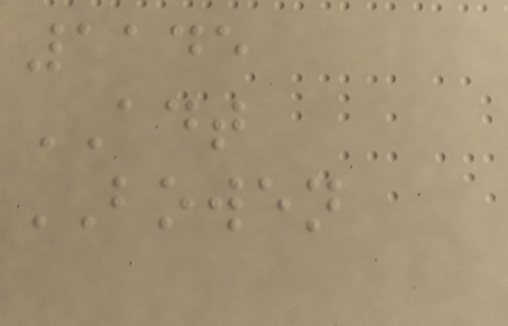1145
ADT
BOWEN
